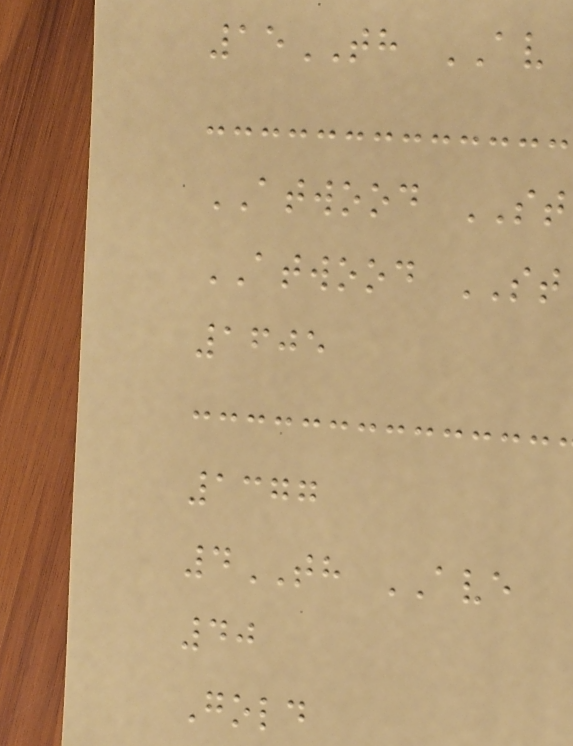15TH AV
ATWOOD ST
ATWOOD ST
1605
1377
4TH AVE
40
Gold
